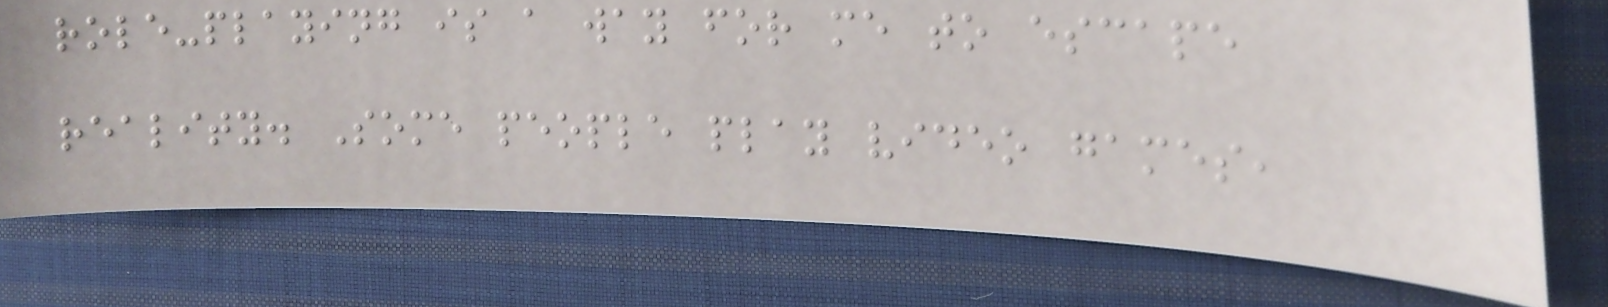role-playing is a way for me to escape
reality. Some people play video games,
